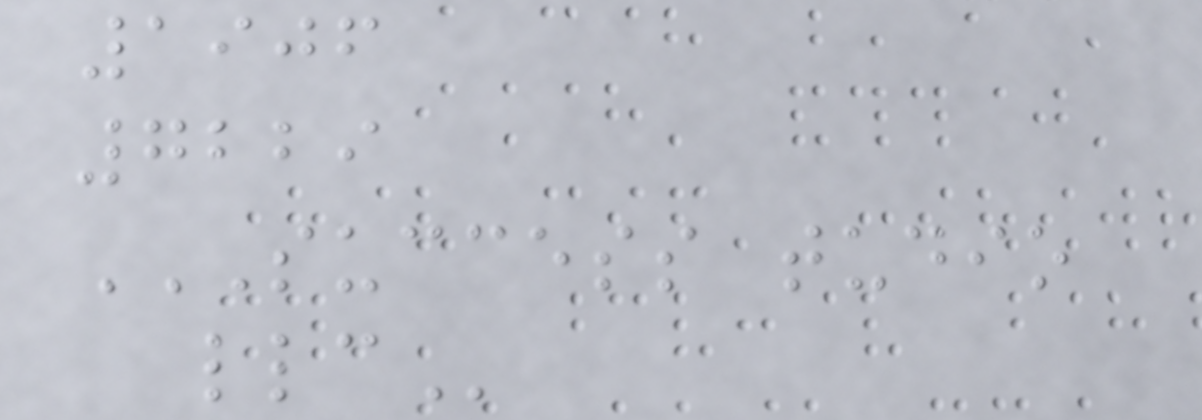1906
7229
SUCCESS TUDIO
LLC
